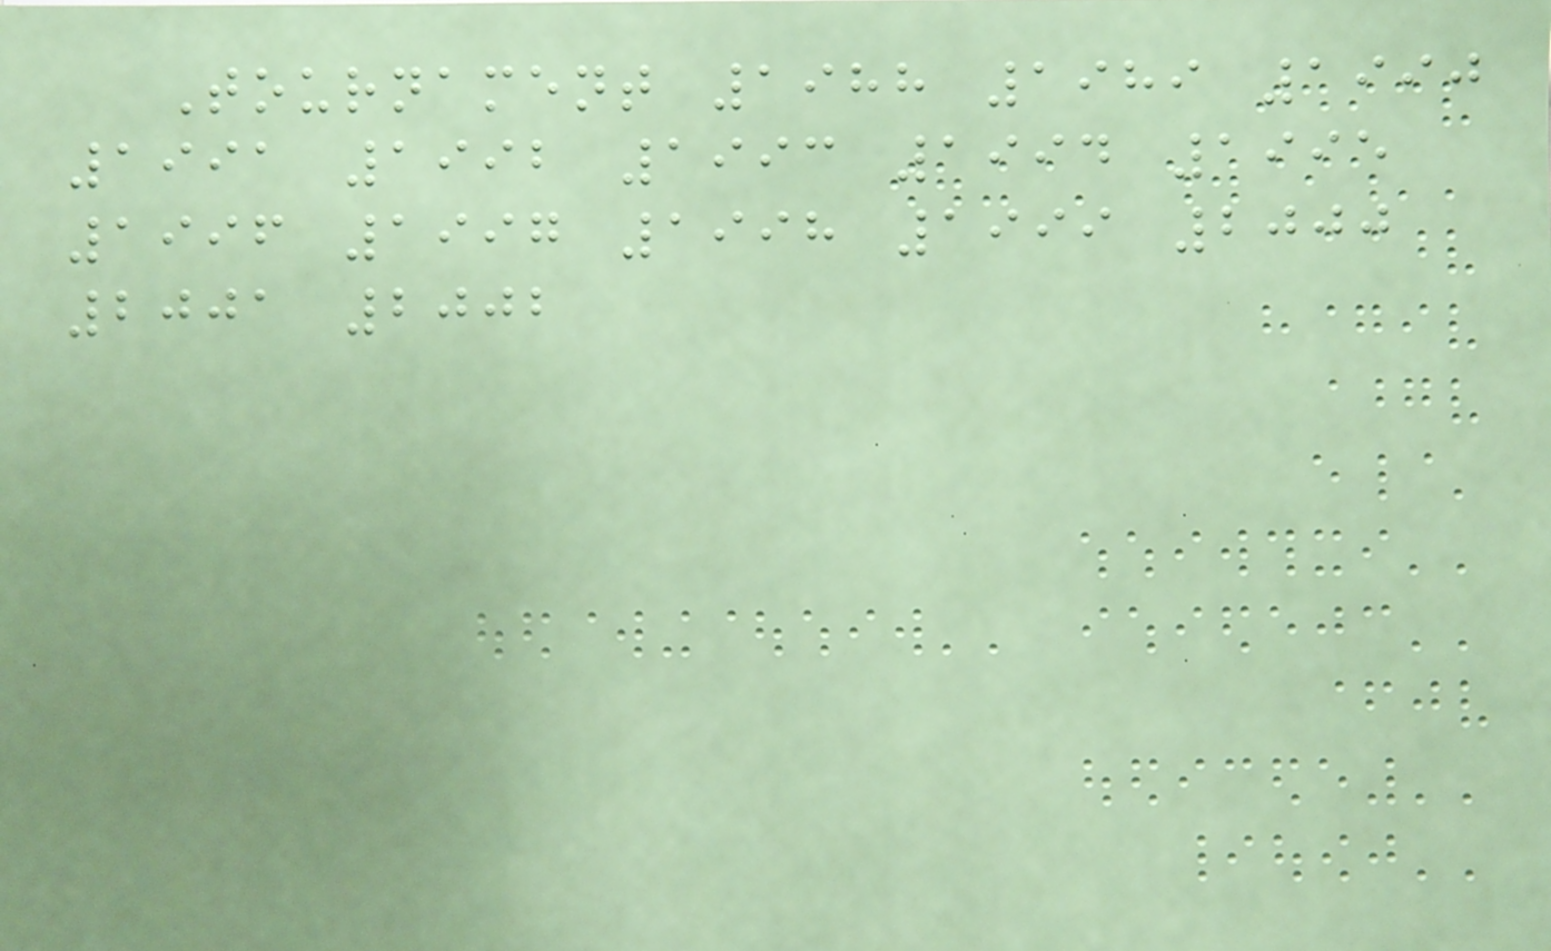Tournament 1988 1989 1990
1991 1992 1993 1994 1995
1996 1997 1998 1999 2000
2001 2002
